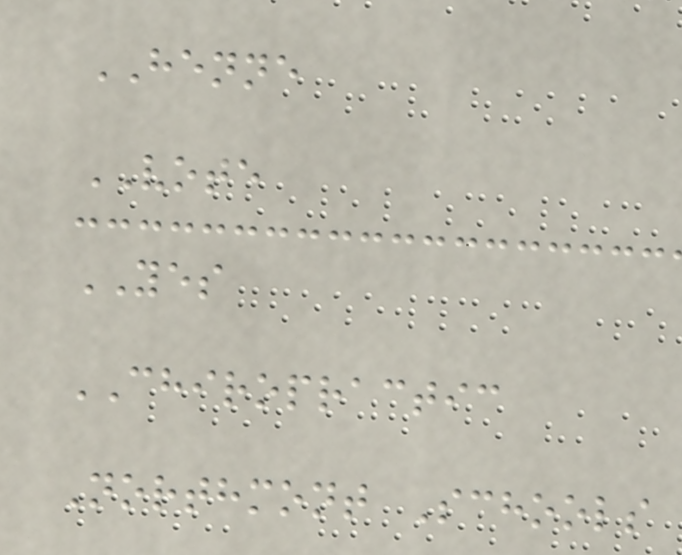HENNE
VOTE
YES
CHIROPRACTIC
Northmont Schools
